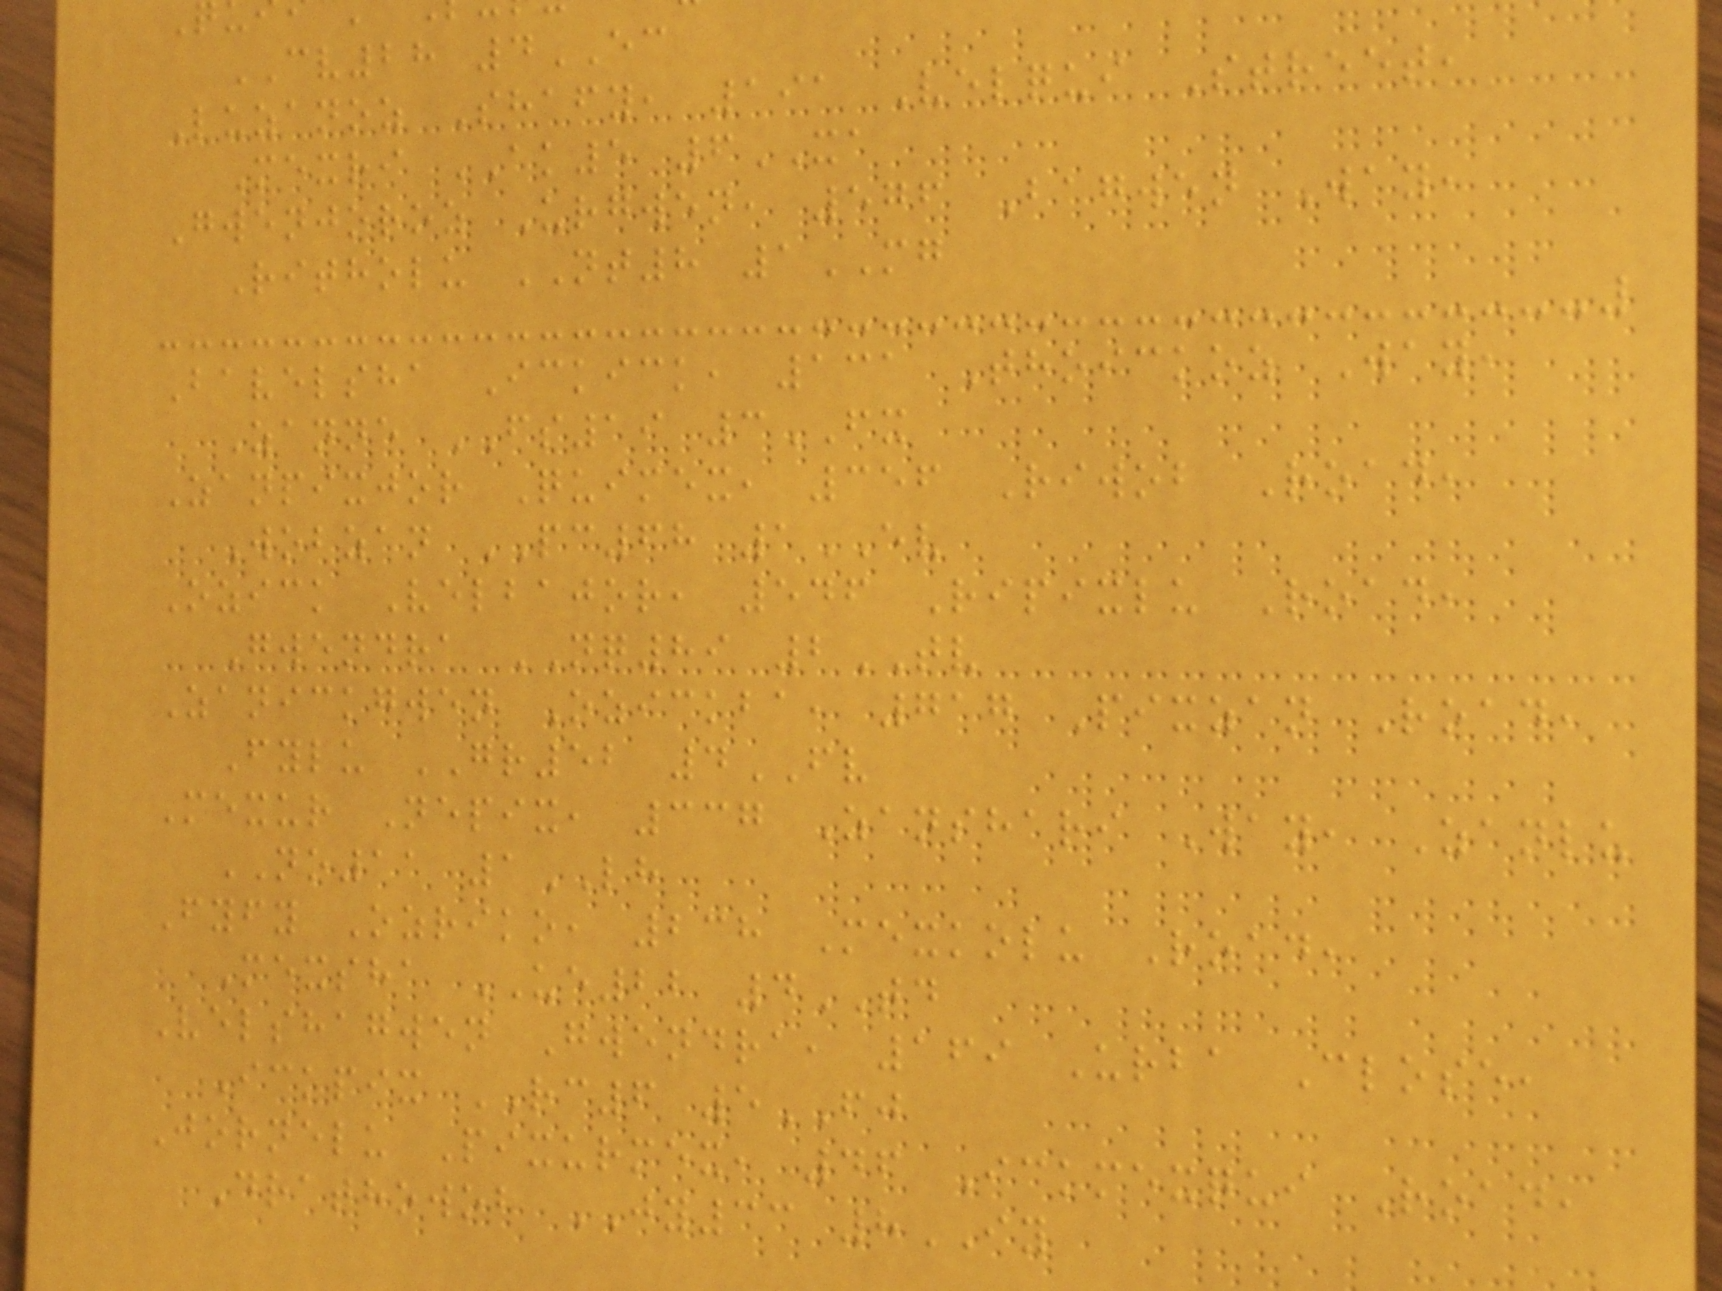CV28 4EC
Luzanoz Shafy, 191 Velqui Street,
Mexri AK5 6XA
Gwenjoroz Urgwen, 576 Bagwen Way,
Ritholu NT8 1MG
Bavelsha Ickick, 131 Thoickoz Way,
Zanne FS19 3FX
Zanpixjor Quimex, 356 Riwob Road,
Wobzan PC68 1EV
Ozick Velbajor, 546 Ripixlu Road,
Gwendra NQ89 2TV
Zanickgwen Ozickba, 717 Pixzan Road,
Fylu GR52 4FV
Mexur Nepix, 337 Zanshari Way, Zanlu
NO11 1LH
Fyfy Ozriko, 238 Mexkolu Road,
Mexsha UE22 4TD
Velshagwen Gwendra, 169 Urba Close,
Ickpix RC6 5FJ
Jornelu Pixurmex, 46 Ickmexqui Road,
Drathowob JY33 8IY
